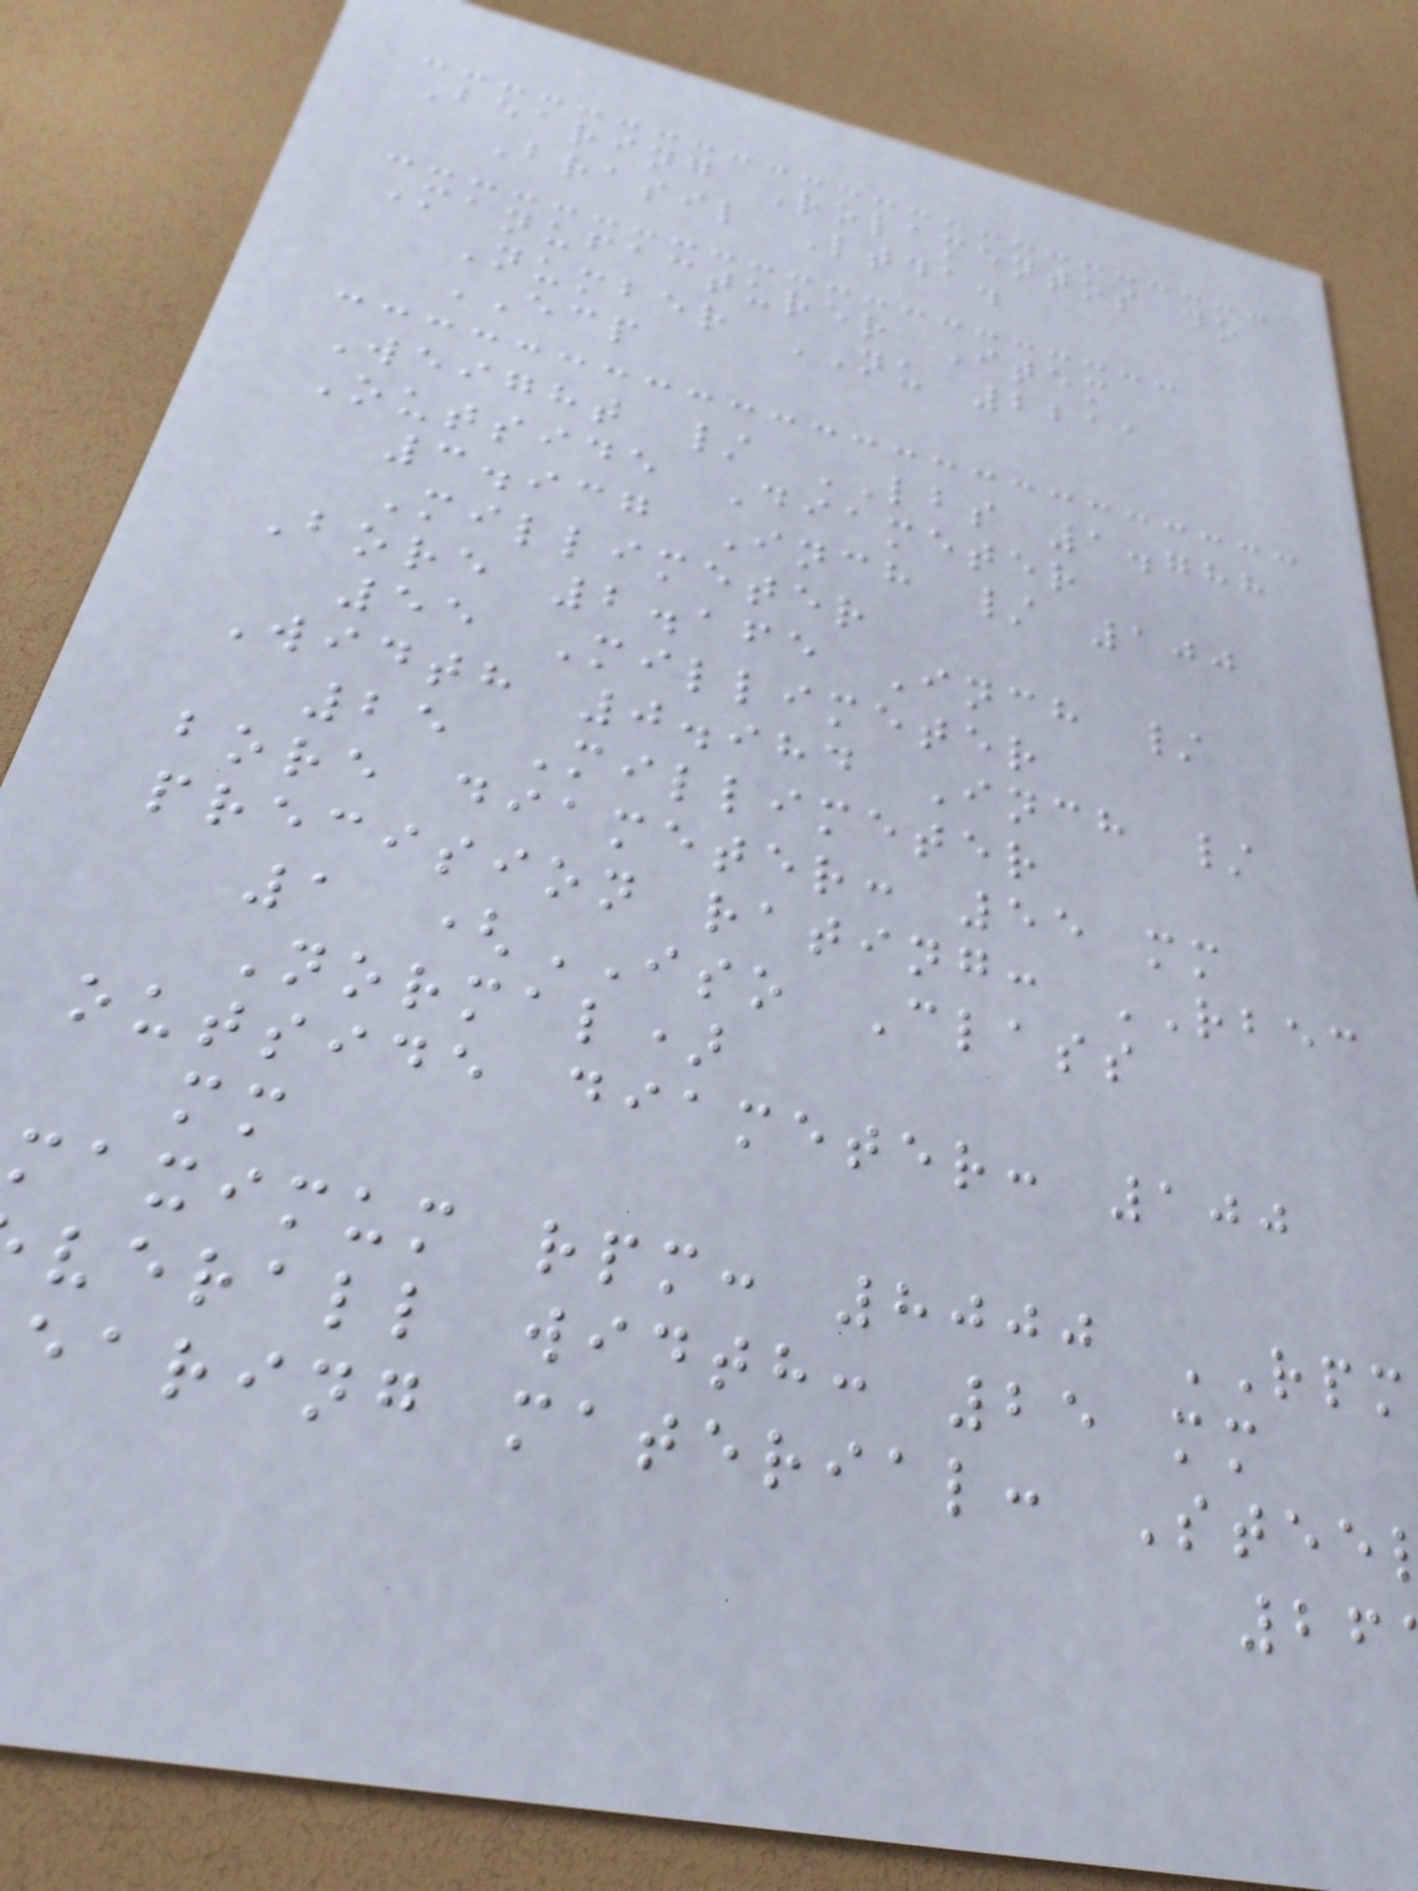Bearing Rolamentos do
Brasil Ltda.
Manufacturer Item
Number NU 2211
ECP
Weight / LBS 1.788
Outside Diameter
3.937 Inch / 100
Millimeter
Bore 2.165 Inch /
55 Millimeter
Width 0.984 Inch /
25 Millimeter
bore diameter: 55 mm
precision rating: RBEC
1 (ISO Class
Normal)
outside diameter: 100
mm
maximum rpm: 8000 RPM
verall width: 25 mm
earing material: Stee
